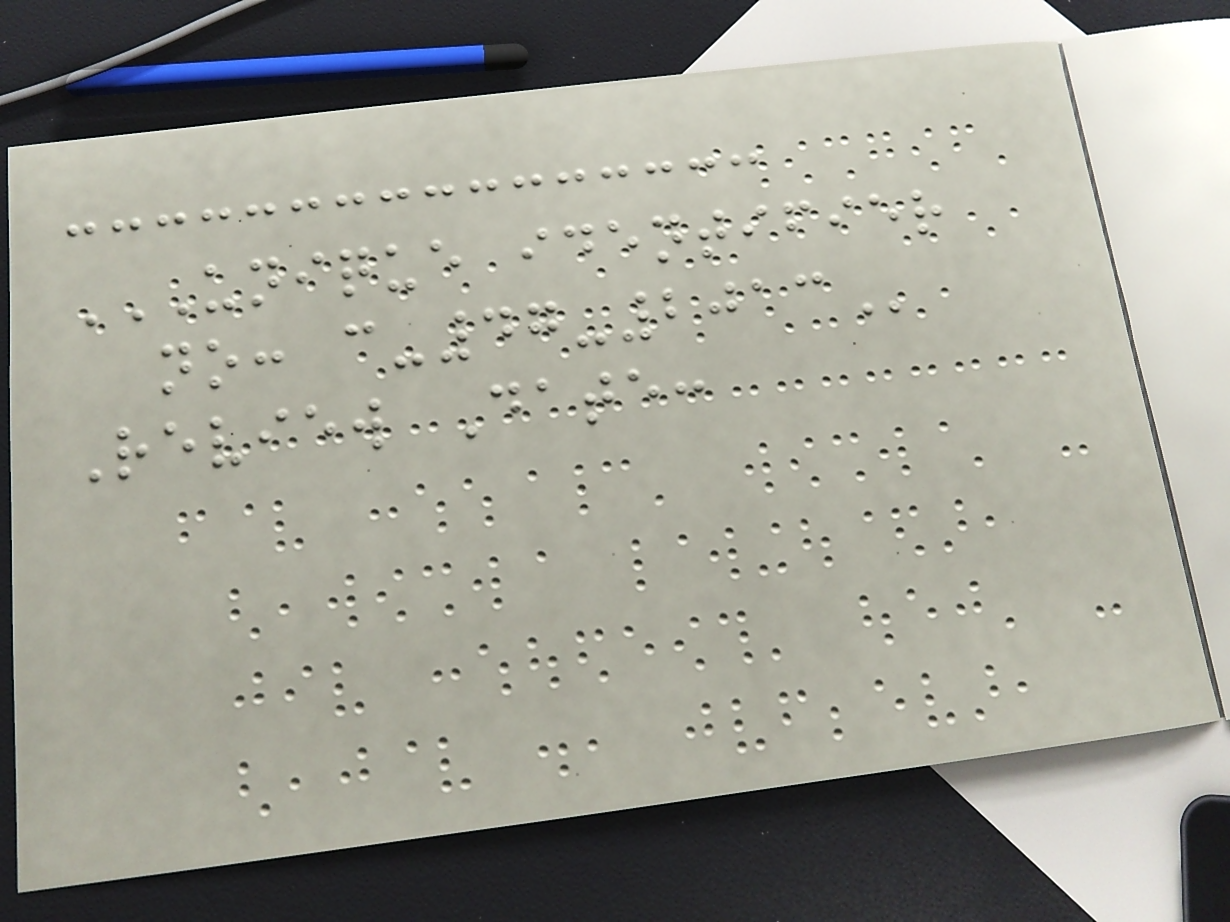UNIQUE IDENTIFIER
NO: C-47-2013
Review Date:
